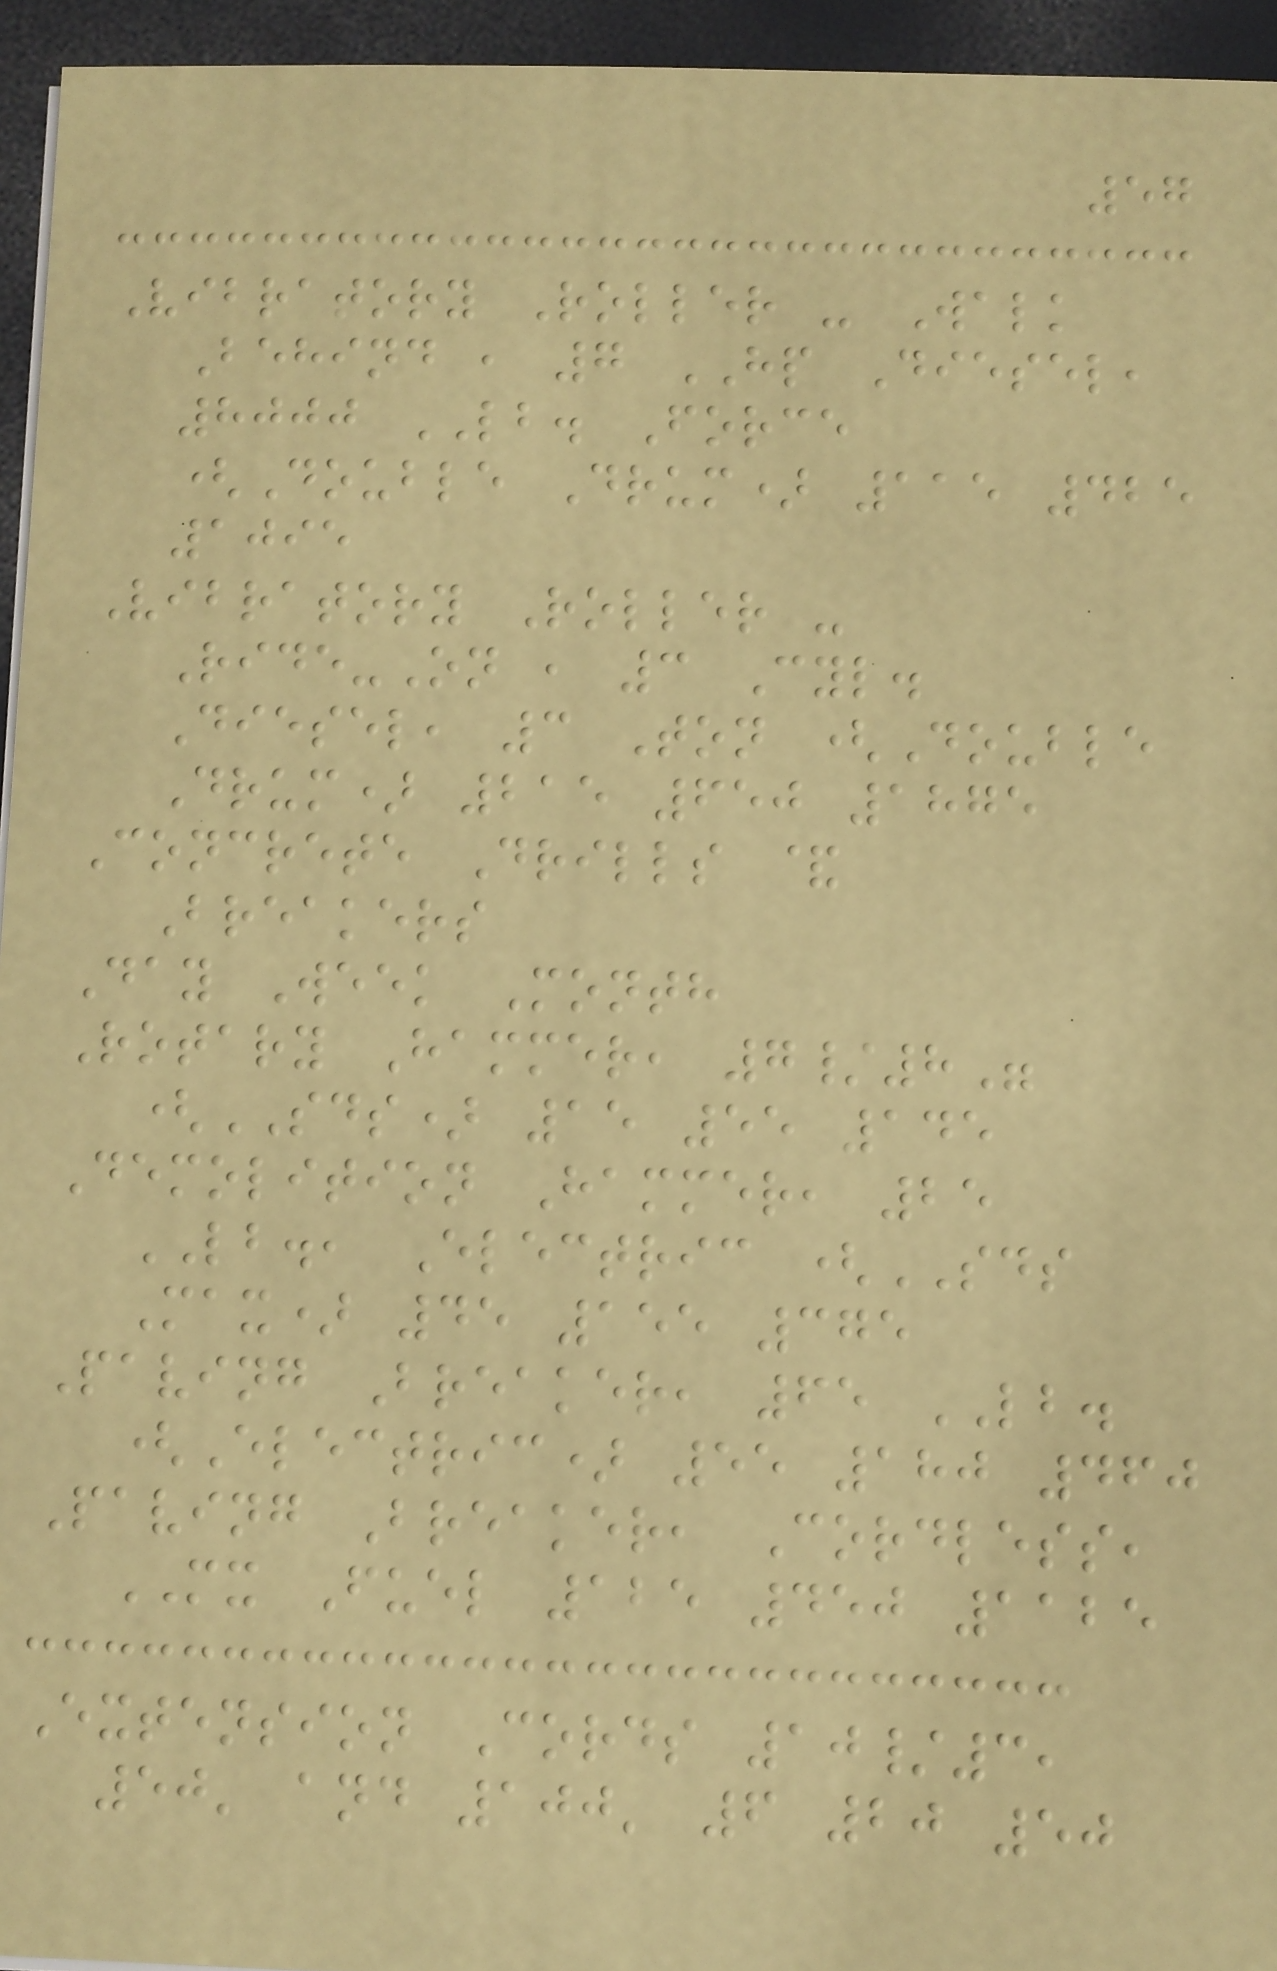57
Vibratory Roller - Walk
Behind , 7 HP Diesel,
8000 LB. Force
(Double Drum) 115 425
1095
Vibratory Roller -
Ride-On , 3 Cyl.
Diesel, 3 Ton (Double
Drum) 215 650 1875
Concrete Drills &
Breakers
Day Week Month
Rotary Hammer, 7/8"
(SDS) 15 55 145
Demolition Hammer, 25
LB., Electric (SDS
Max) 45 155 375
Paving Breaker, 65 LB.
(Electric) 55 180 460
Paving Breaker, Cordless,
MX Fuel 125 450 1125
Extension Cords 10/3,
50' and 100' 6 20 50
